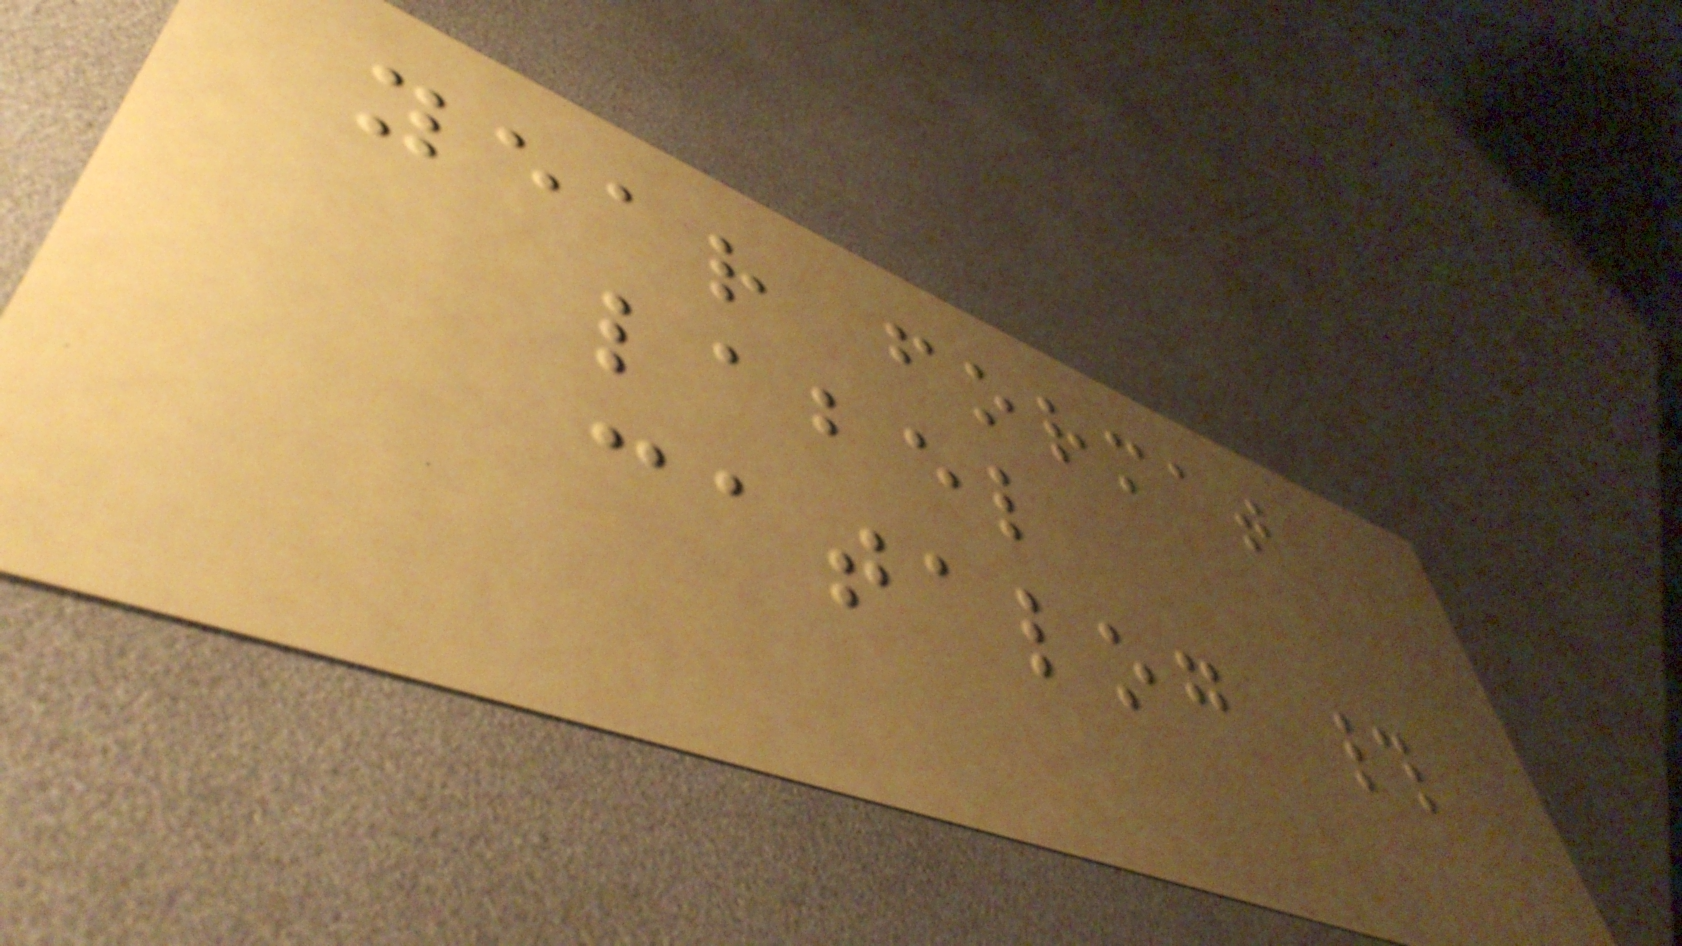year format
label
catalog #
